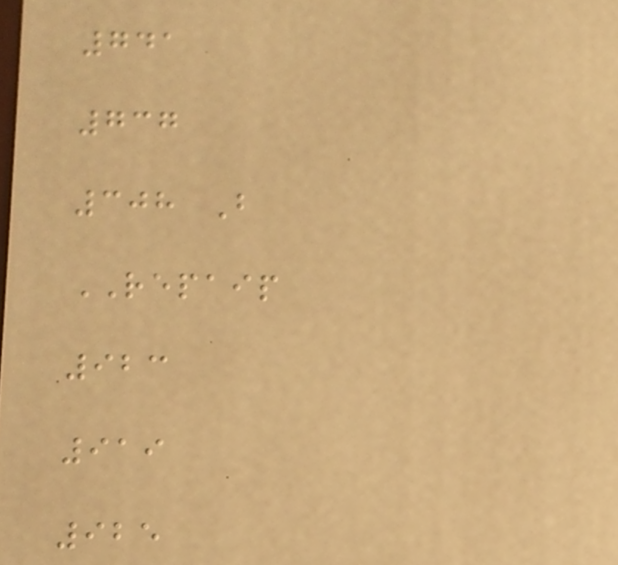741
737
308 B
REPAIP
923
919
925
